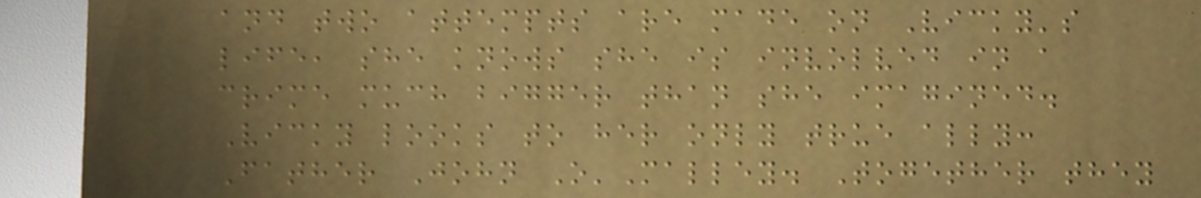and two attempts are made on Vicky's
life, she knows she is involved in a
crime much bigger than she imagined.
Vicky looks to her only true ally:
Father John O'Malley. Together they
